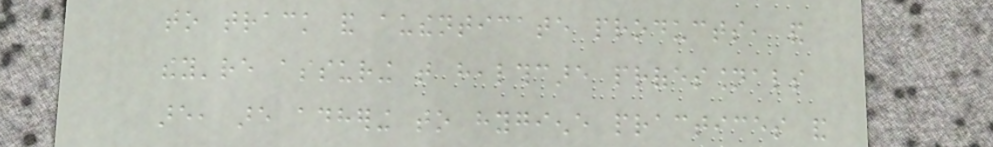to track and authenticate products, and
they're assuring that healthcare professionals
are, are adhering to hygiene practices and
